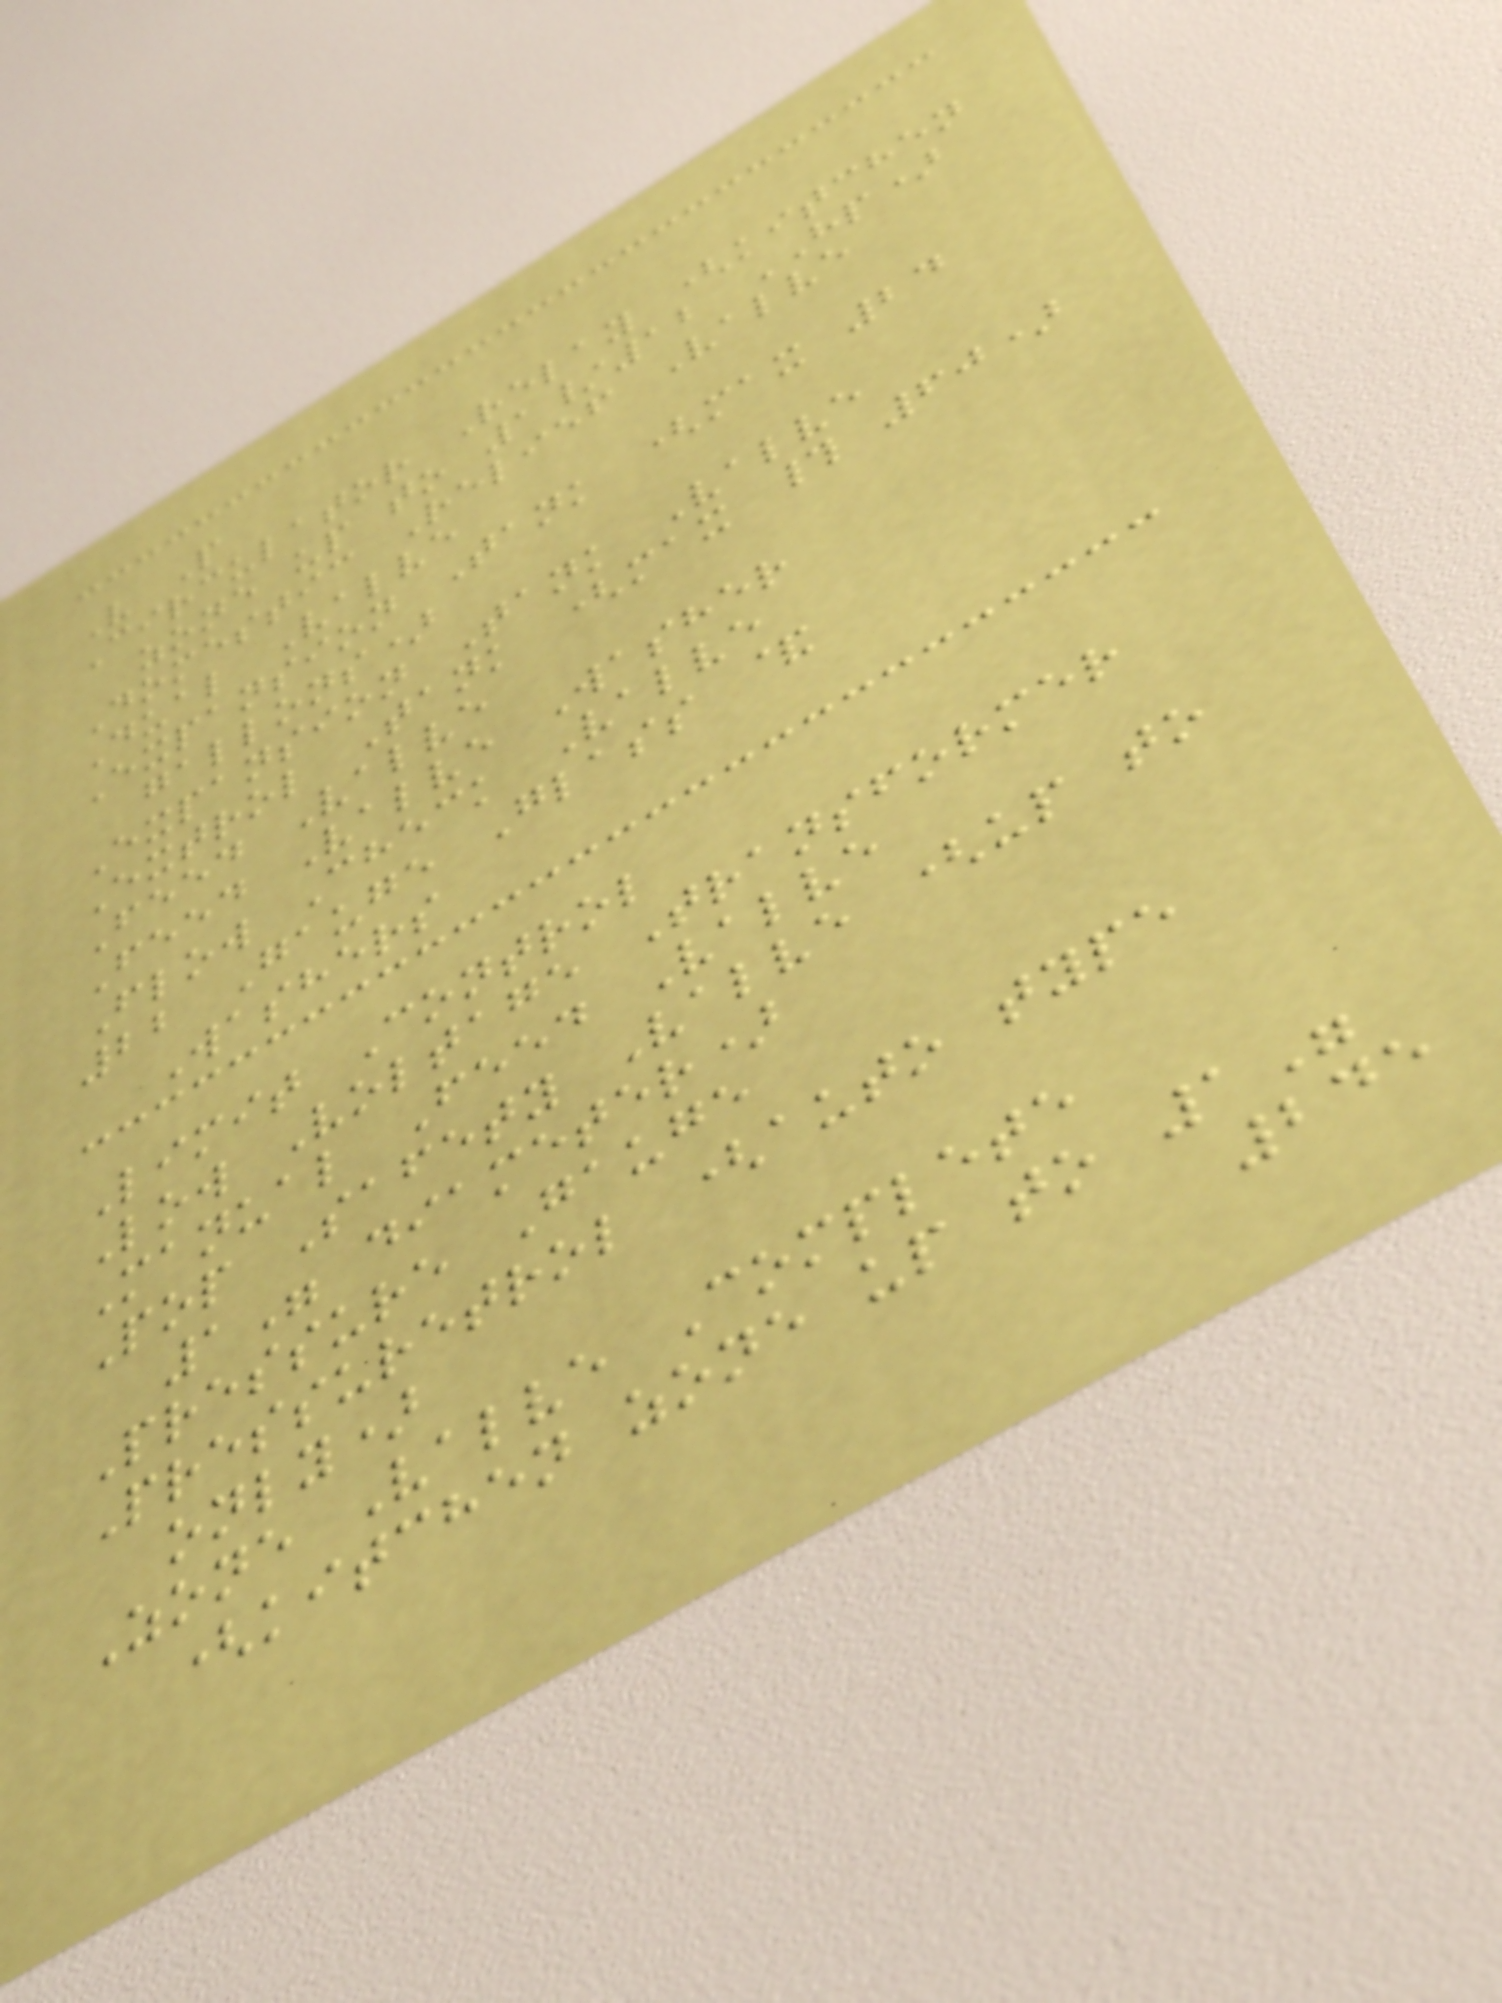V P
Circulator Relay (kitchen
zone up to 1/12 HP)
Domestic Relief Valve
Dual Valve
Expansion Tank (max 24
gallons)
Expansion Tank Valve
Extrol Tank (max # 60)
Feed Valve
Feed Valve Washer
Flow Check Valve
22 Gauge Glass &
Washers
Limit Control
Low Voltage Transformer
Manual Feed Valve
Pop Safety Valve (up to
1" diameter)
Pressure Gauge
Pressuretrol (auto type
only)
Zone Valve Complete
(kitchen zone up to 1"
245
